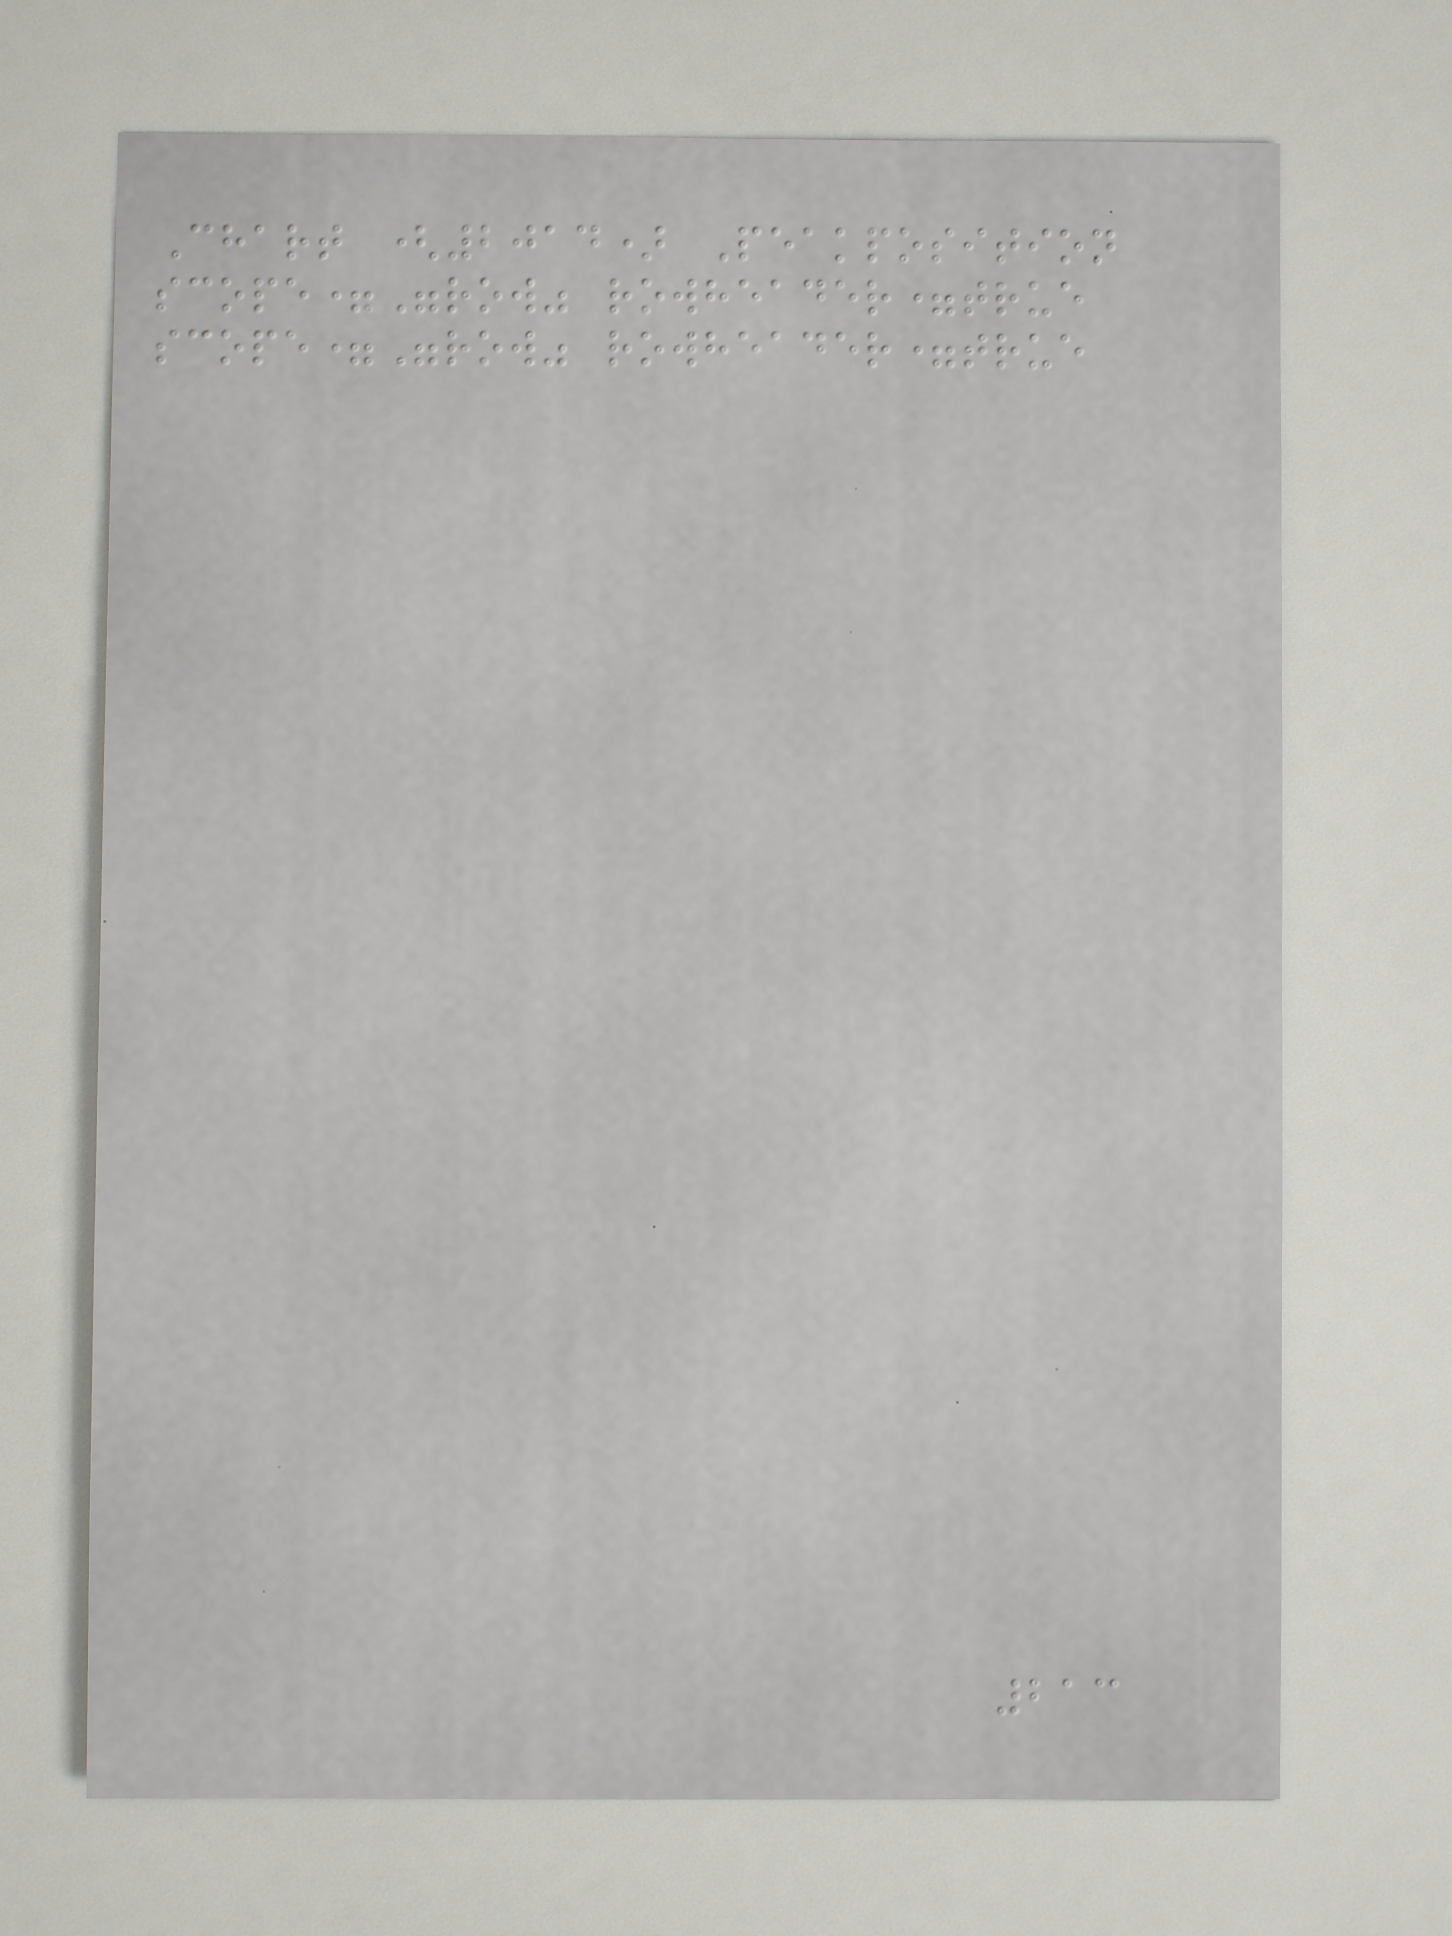Chart (2014) Peakposition
scope="row" rowheader=true
scope="row" rowheader=true
213
